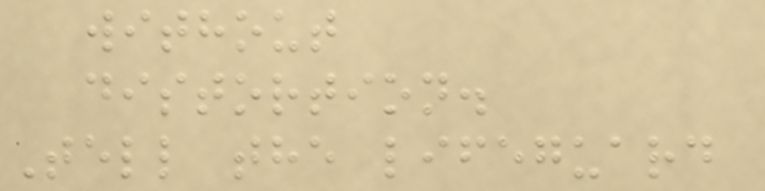without
distortion.
Tell the lifeguard
